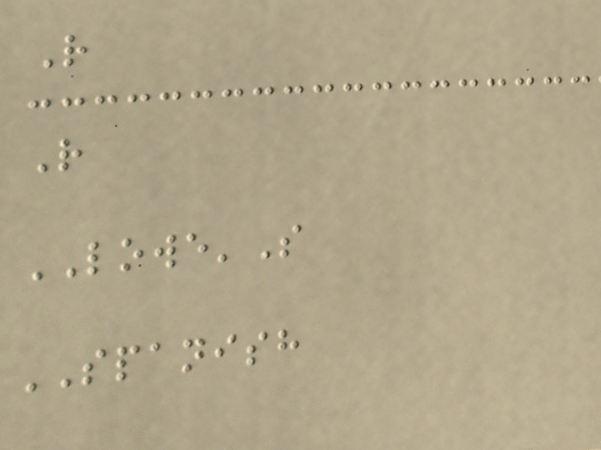R
R
LOWE'S
SPANISH
